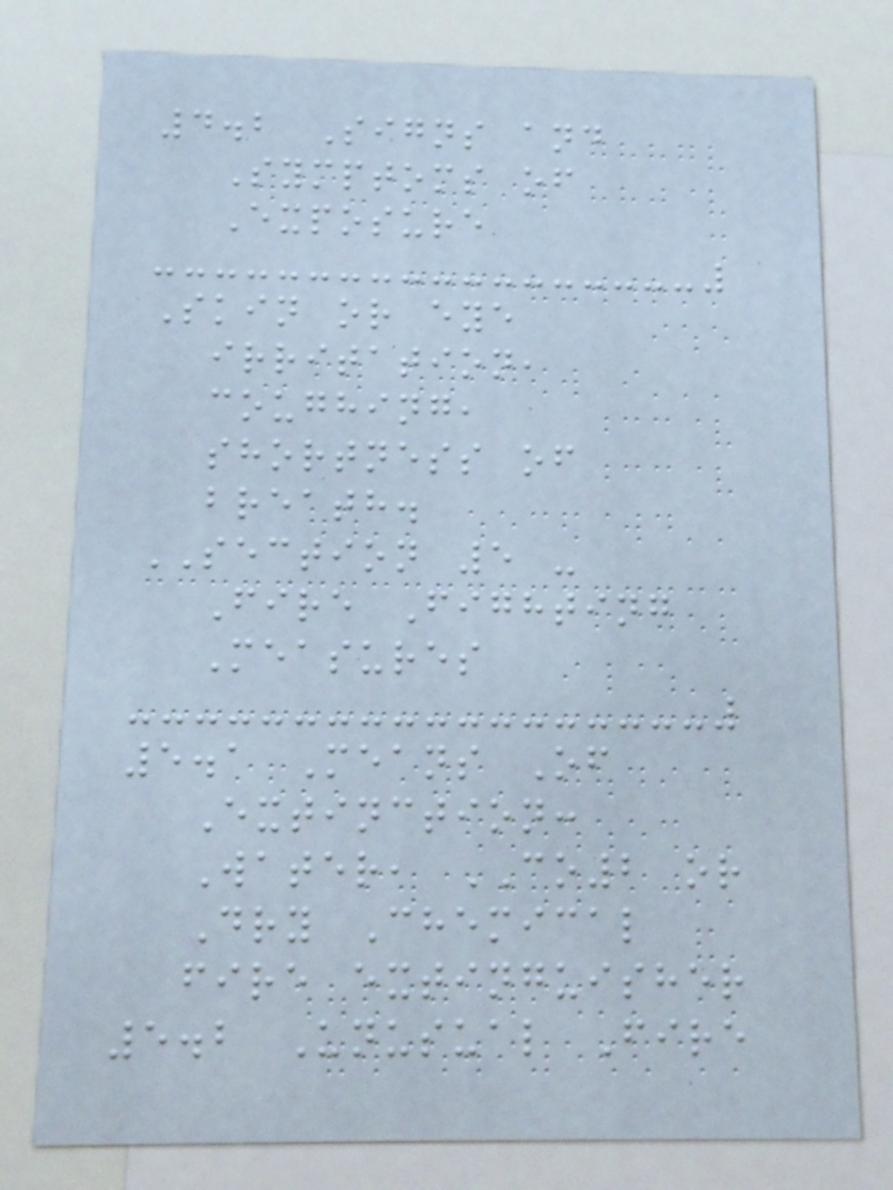4.2 Signs and
Symptoms of
Exposure
Skin or eye
irritation,
coughing,
shortness of
breath.
SECTION 5 -
Fire Fighting
Measures
5.1 Means Of
Extinction:
Water, CO2 or
Dry Chemical
fire extinguisher
5.2 Unusual Fire
